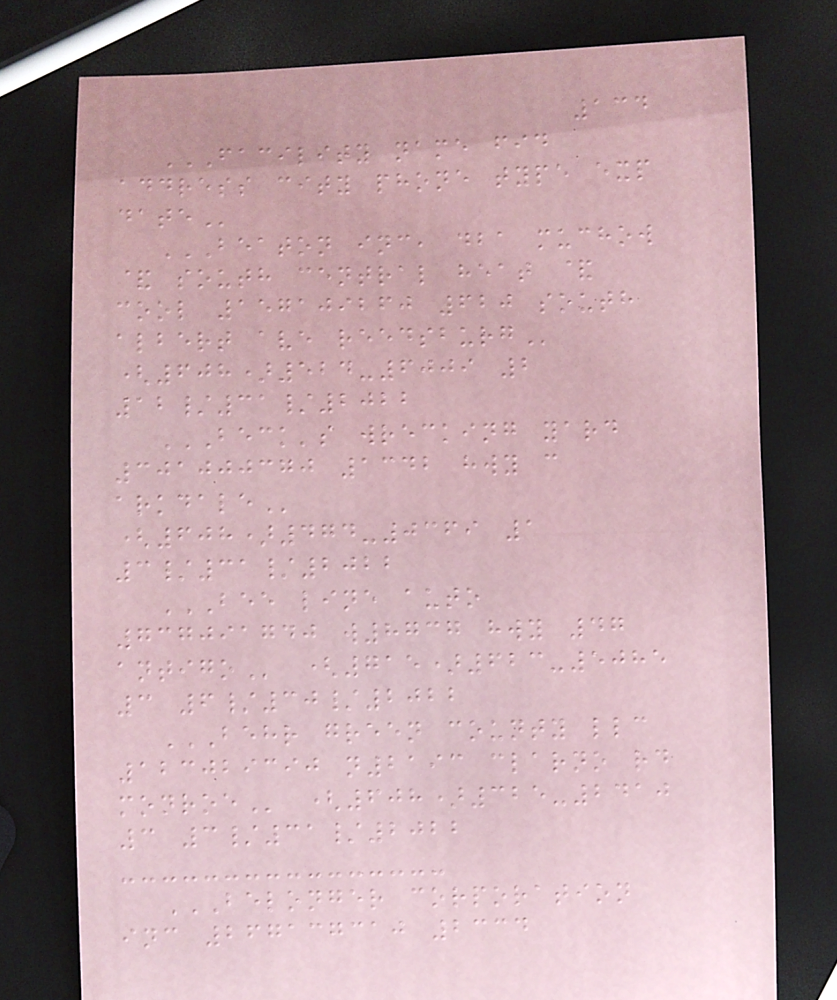134
FACILITY NAME FID
ADDRESS CITY PHONE TYPE EXP
DATE
BEATON INC, DBA MUCHOW
& SOUTH CENTRAL HEAT &
COOL 157109260 620 SOUTH
ALBERT AVE REEDSBURG
(608)524-6009 2
12/31/2022
BECK'S WRECKING YARD
301000370 1342 HWY C
ARKDALE
(608)474-0369 1
3/31/2022
BEE LINE AUTO
737091740 W8737 HWY 47
ANTIGO (715)623-5085
3 6/30/2022
BEHR GREEN COUNTY LLC
123029390 N2193 CLARNO RD
MONROE (608)325-2410
3 3/31/2022
BELONGER CORPORATION
INC 267137310 2334
